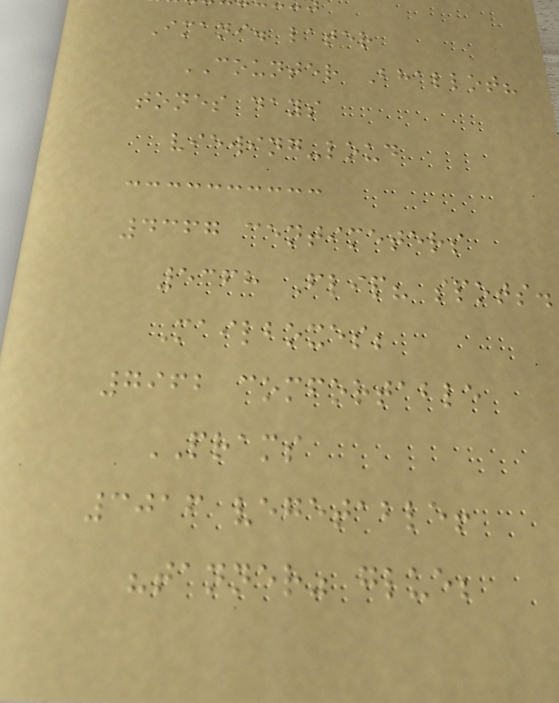Imani. later
COUNTER Bhallot?
tones days
viewing-loud
4367 centimeters
5368 Flip? spots.
Mailboxes;
7962 comfortable
PRAMS
3016 vegetable!
"tanner" glue;
